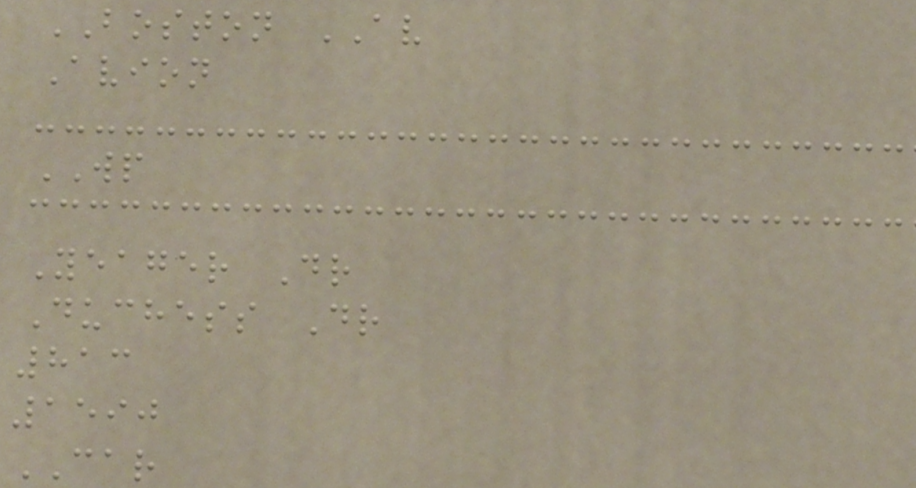BOSTON AV
Avion
WP
Yeager Dr
Duchess Dr
813
1590
CAR
